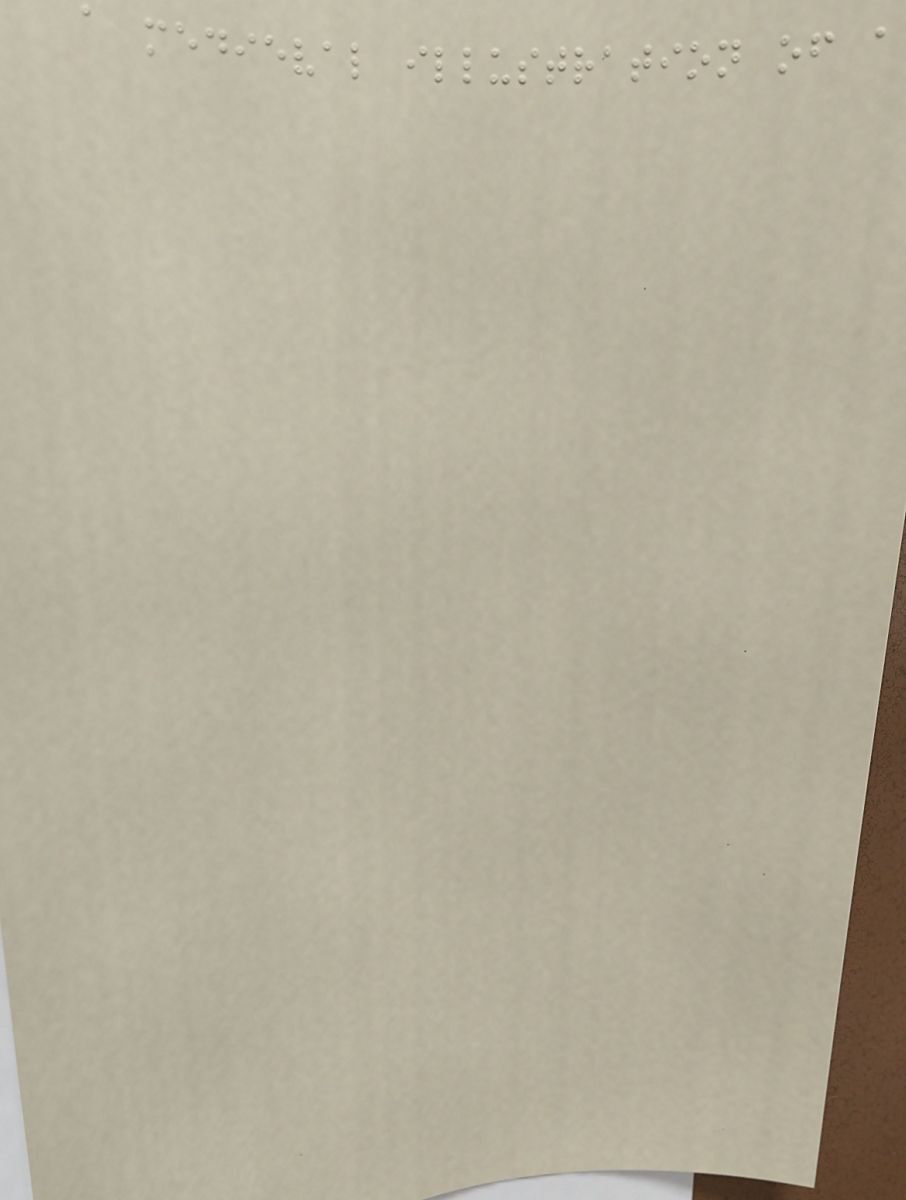a medieval illustration of a
